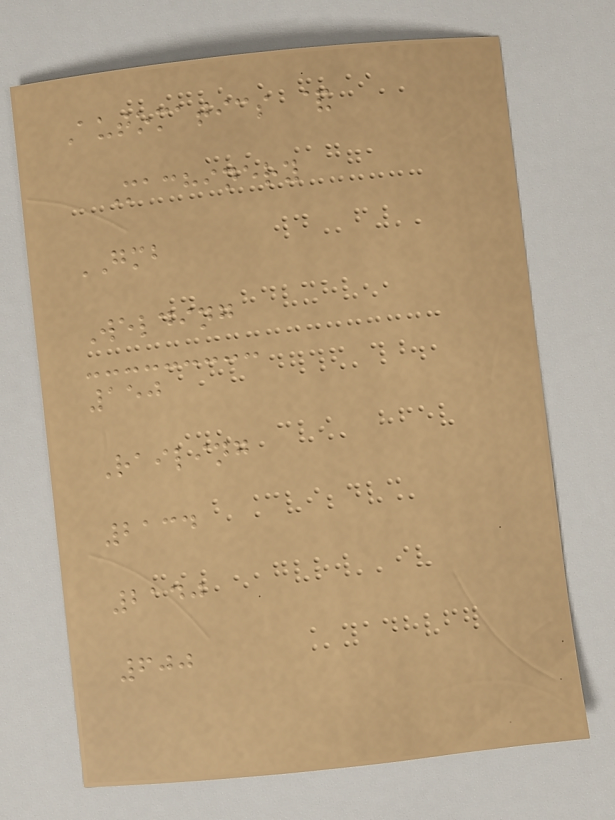Automatics &
Machinery
GMB
Welding
150
Railing
2134
2140
600
